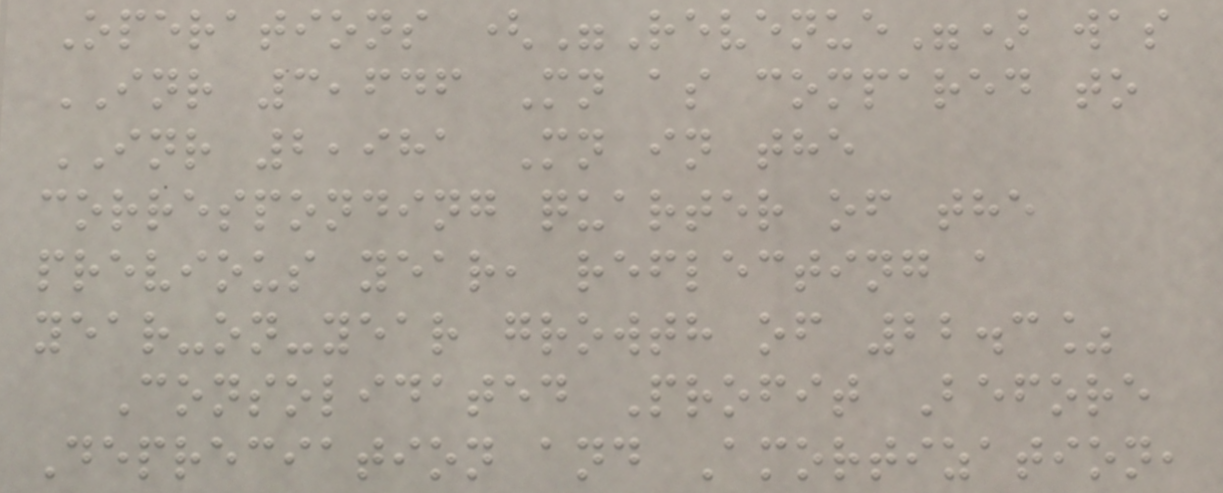Operations ("Revenue") was
INR 3,646 Mn as compared to
INR 2,981 Mn in the
corresponding quarter of the
previous year, reflecting a
year-on-year growth of 22.3%
Consolidated Profit Before
Depreciation and Amortization,
